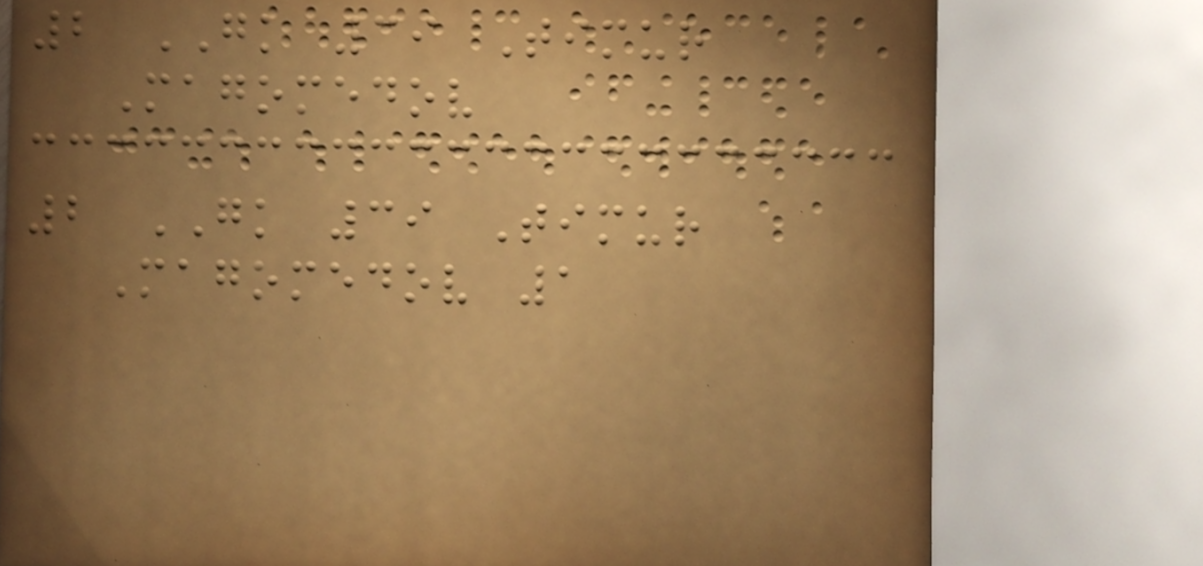2 GK 39 Timur
Magomedov
2 GK 39 Timur
Magomedov 1
